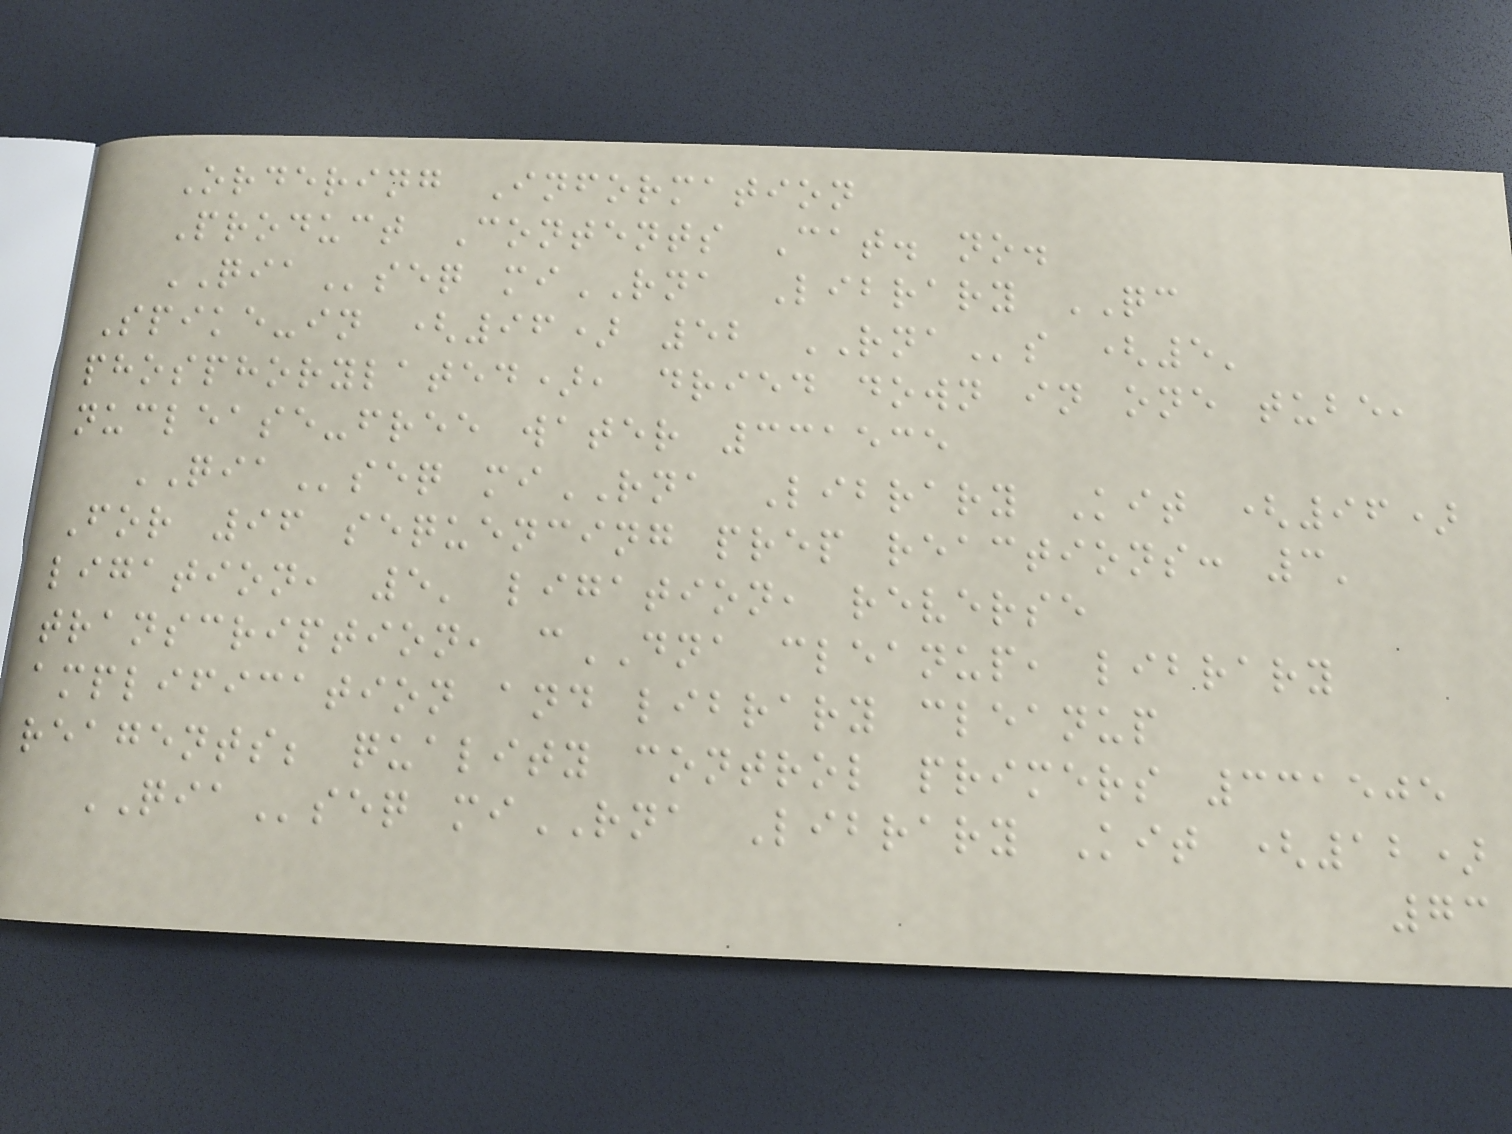Ordering Information
Product Contents Cat. no.
QIAseq miRNA Library QC
Spike-in (96) 52 RNAs (5'
phosphorylated), dried down in one tube,
nuclease-free water 331535
QIAseq miRNA Library Kit (96)
For 96 sequencing prep reactions: 3'
ligation, 5' ligation, reverse
transcription, cDNA cleanup, library
amplification and library cleanup
reagents; quality control primers 331505
QIAseq miRNA Library Kit (12)
73
